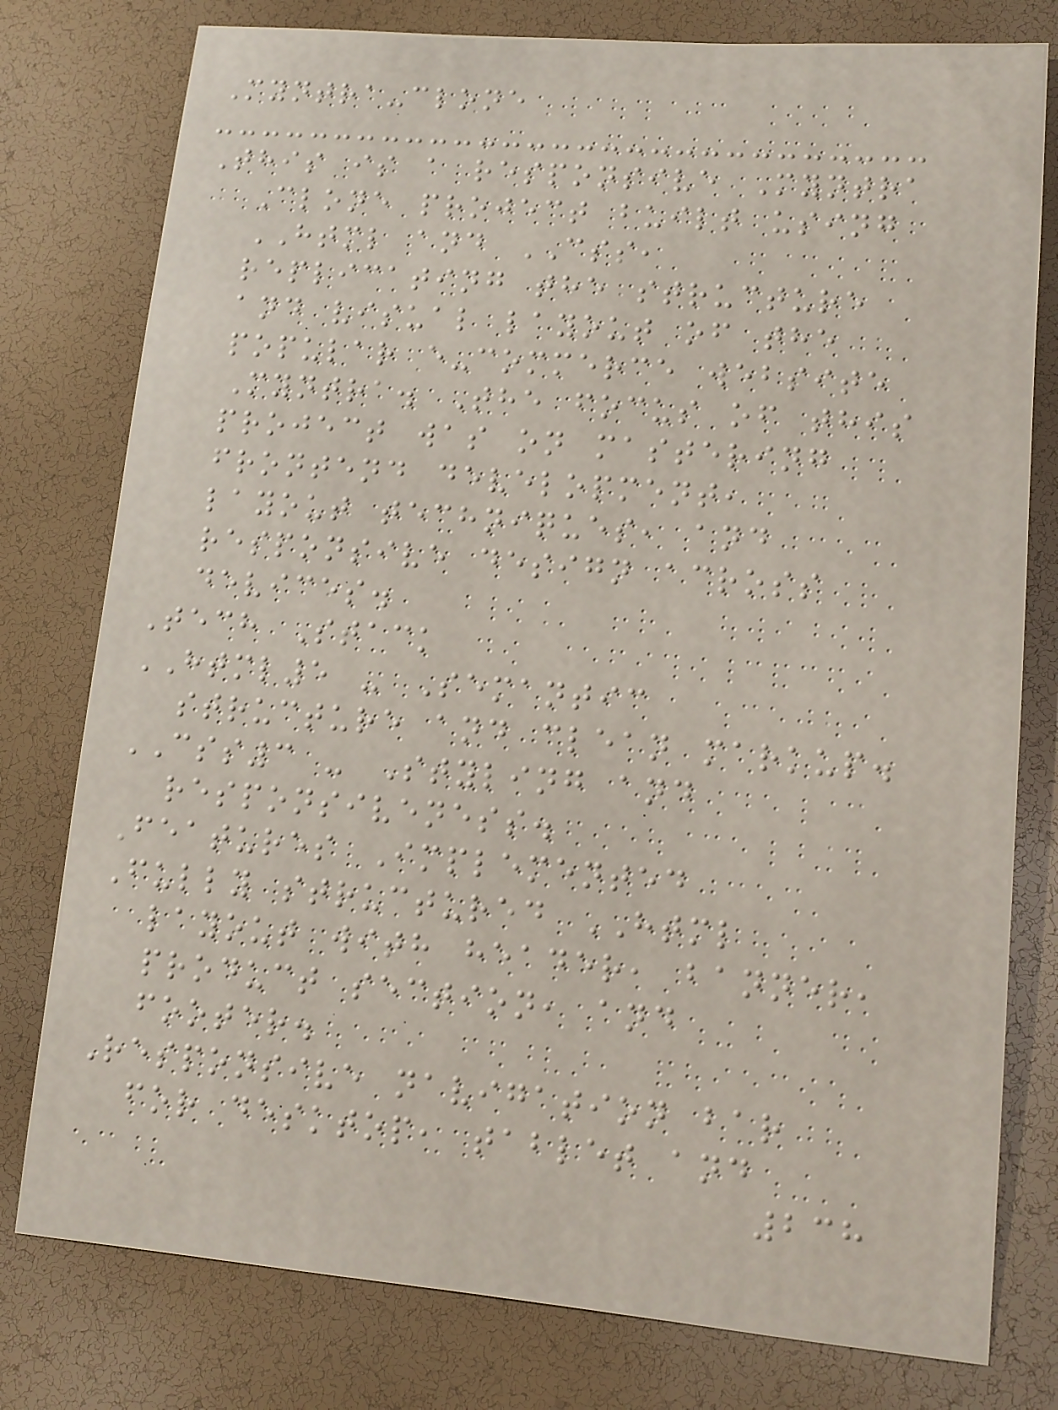Myntra-clone
This is a responsive Myntra
Clone project built using
HTML and CSS,
replicating the structure
and visual layout of the
popular e-commerce website
Myntra. The focus of this
project was on mastering
frontend development,
layout techniques, and
responsive design across
devices.
Tech Stack
HTML5 - Semantic
structure and clean markup.
CSS3 - Styling and
responsiveness.
Features Implemented
Fully structured HTML
layout with header, banner,
product section, and
footer.
Responsive navigation bar
for desktop, tablet and
238
